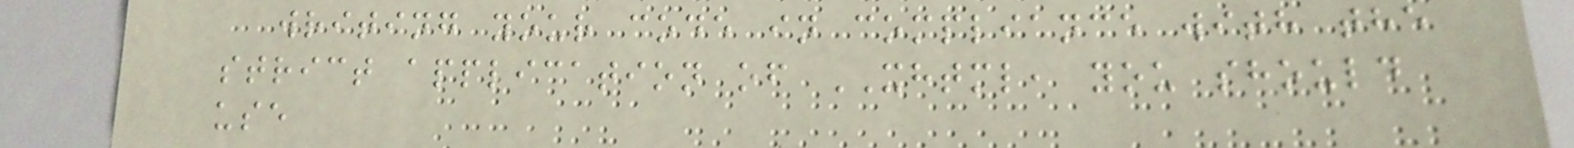writing your code in compliance with the
strict application of XHTML, you should
use
